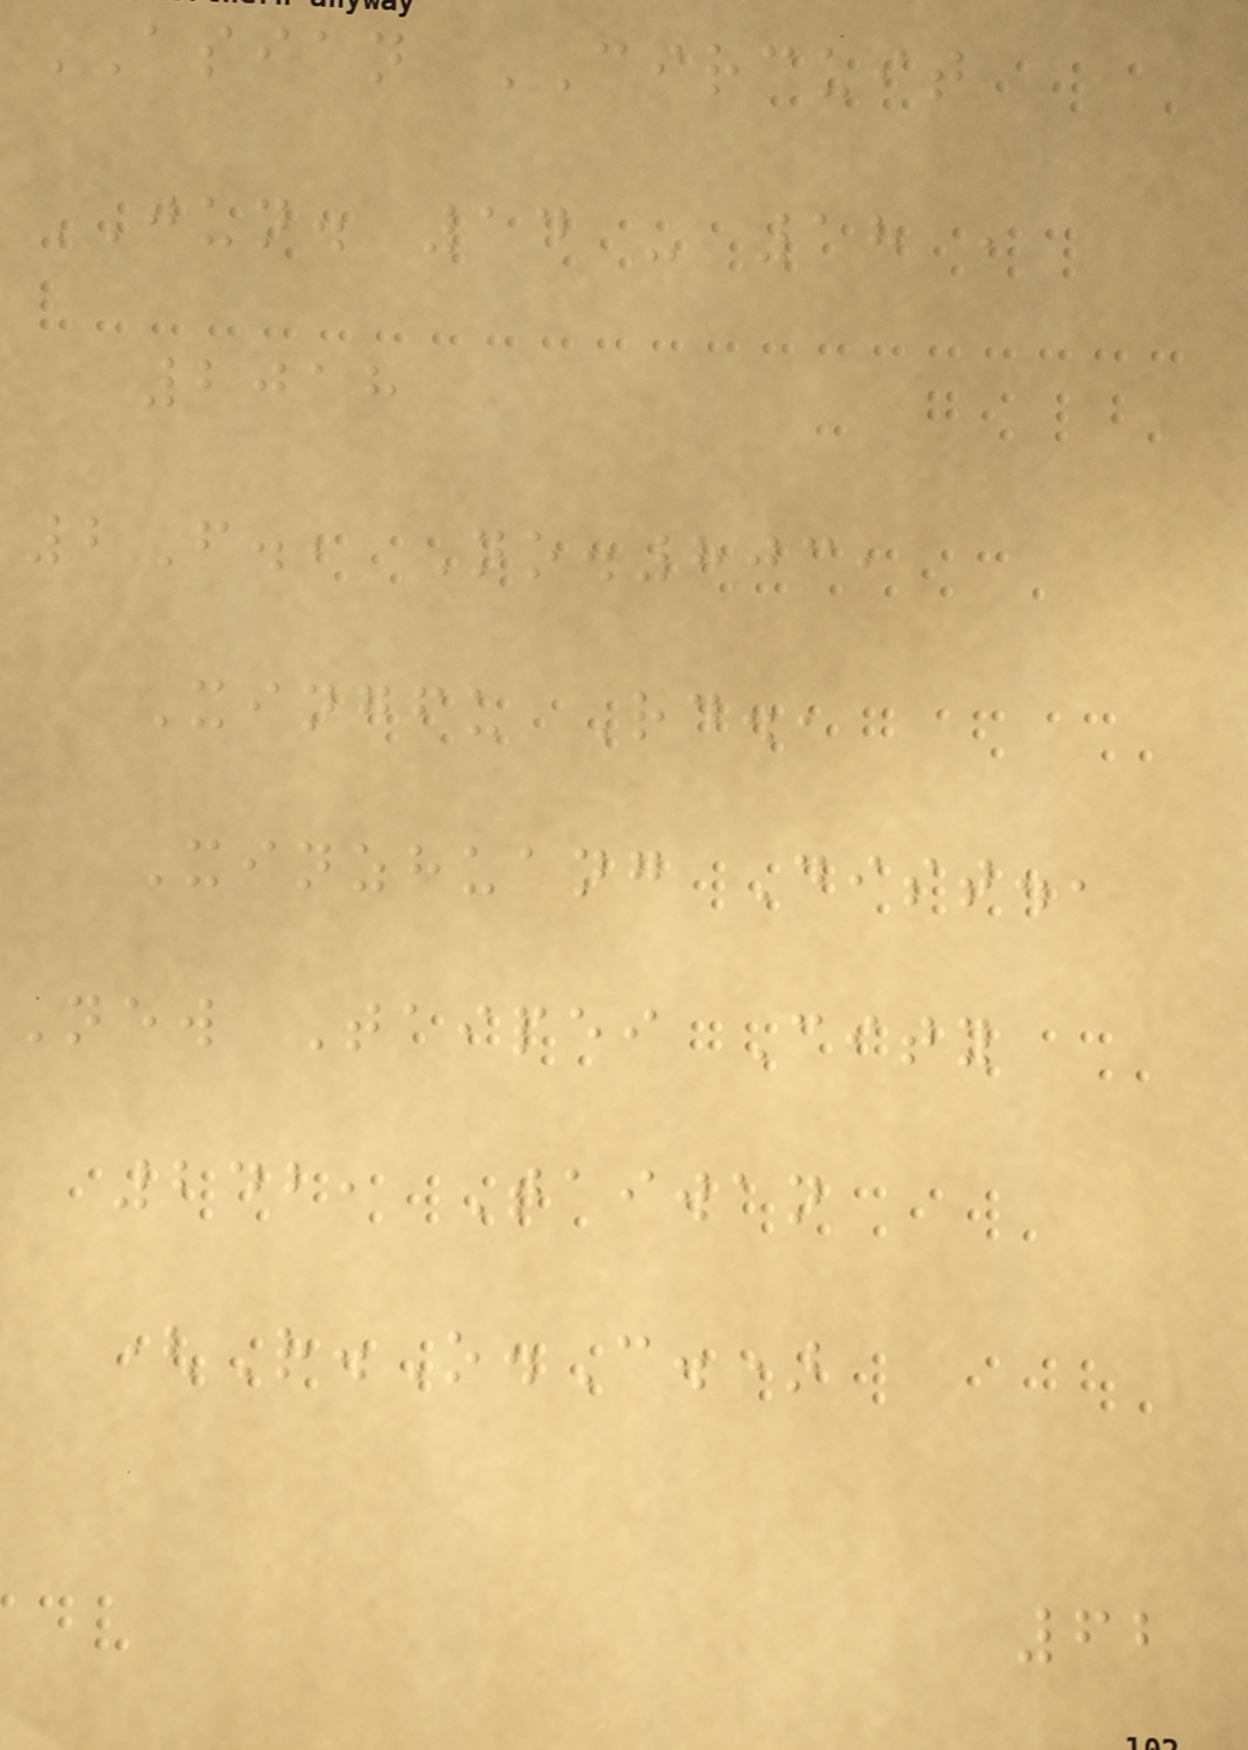ASIAN CIRCUIT
JUN. 14 - 18 ,
2018
2F., No.803,
Xingfu Rd.,
Xinzhuang Dist.,
New Taipei City
242, Taiwan
(R.O.C.)
62
